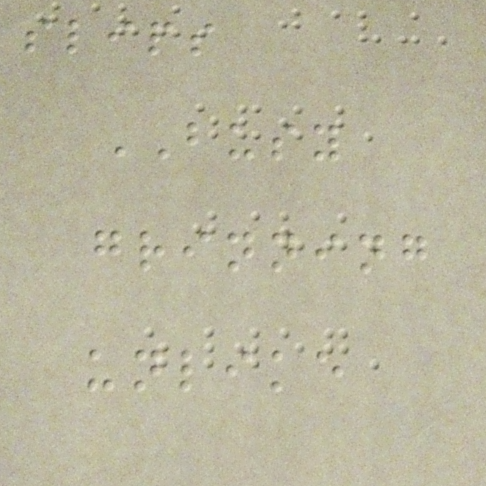slips
BUSY
grinning
unlike
